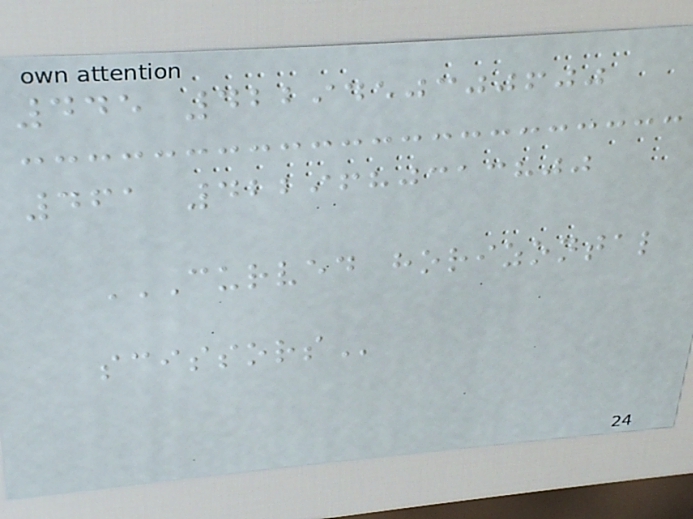445 4229450300600
461 4229680313800
CURVED HORIZONTAL
SCISSORS
